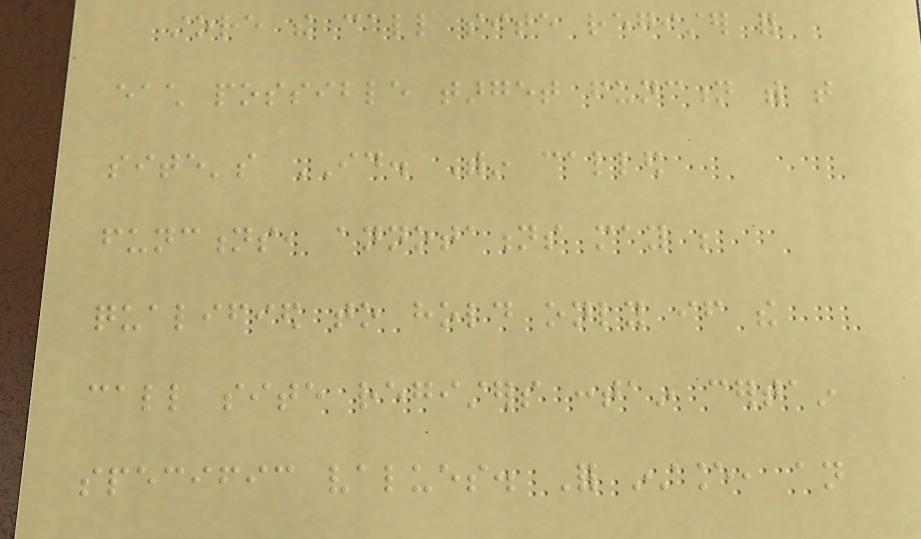store the call site register for
each possible target function with that
site's ID. Within called
functions, annotations may be
qualified to hold only if the
call site registers contain certain
specific values. For instance, an
